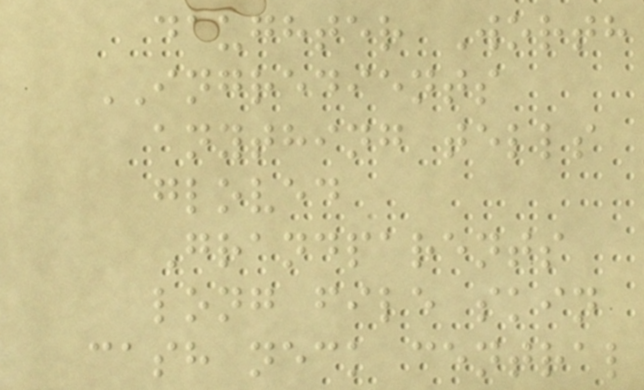daughter Worth
INGREDIENTS
anything tells
gloved
Grandparents
long file skin
cash neck central
